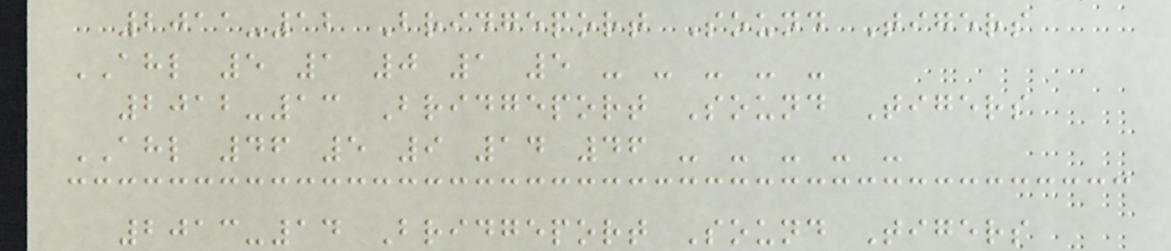2011-12 Bridgeport Sound Tigers
AHL 5 1 0 1 5 - - - - -
2012-13 Bridgeport Sound Tigers
AHL 46 5 9 14 46 - - - - -
2013-14 Bridgeport Sound Tigers
